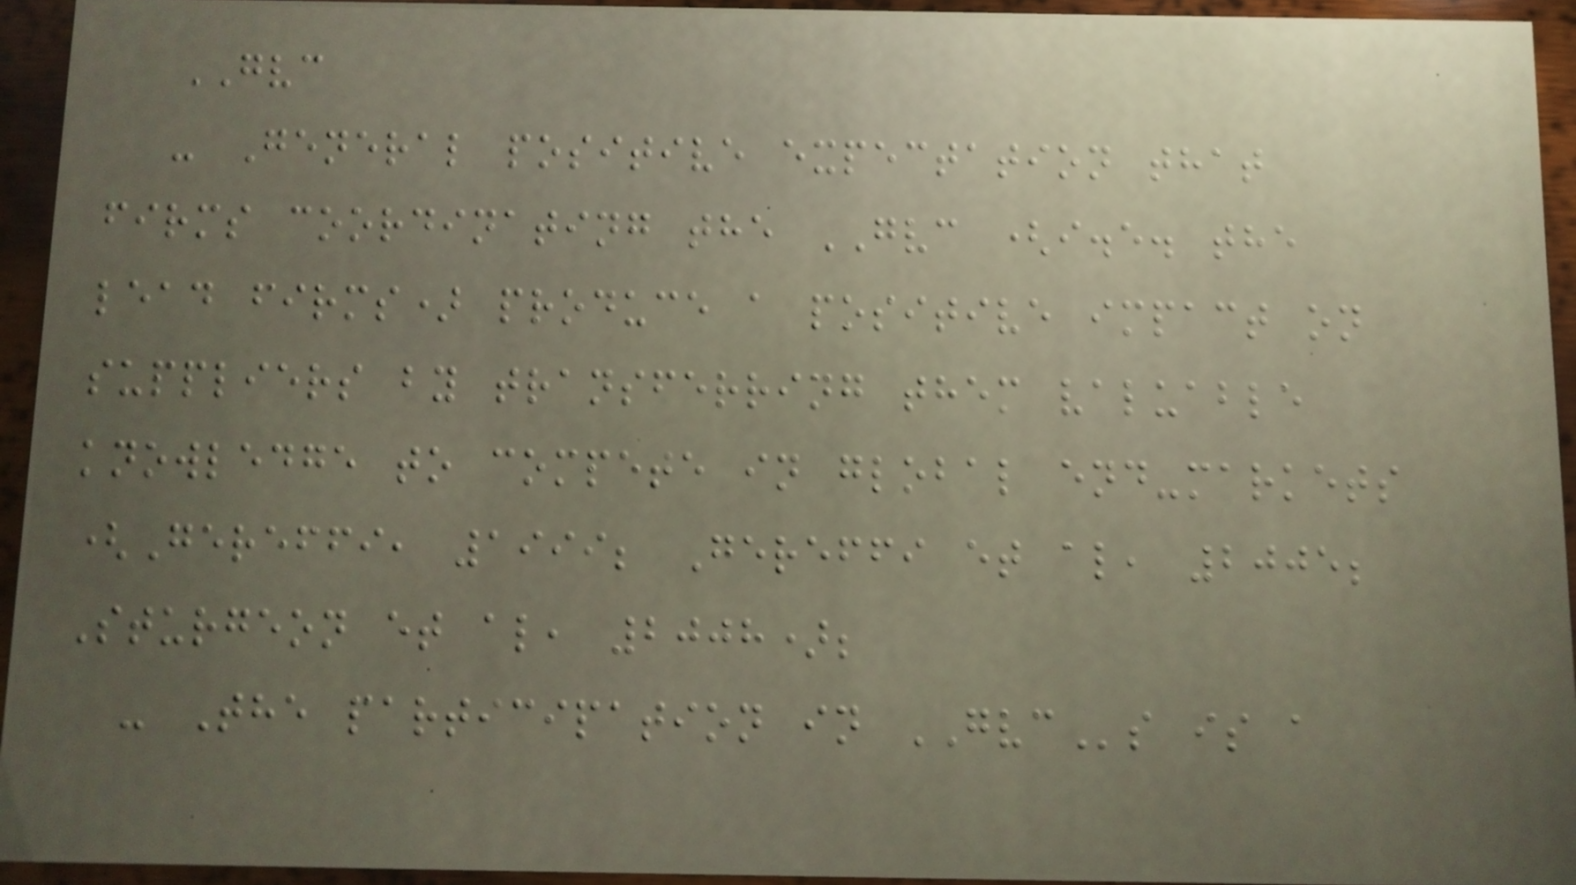GVC
- General positive expectation that
firms coordinating the GVC (i.e. the
lead firms) produce a positive impact on
suppliers by transferring them valuable
knowledge to compete in global end-markets
(Gereffi, 1999; Gereffi et al, 2005;
Sturgeon et al, 2008);
- The participation in GVCs is a
